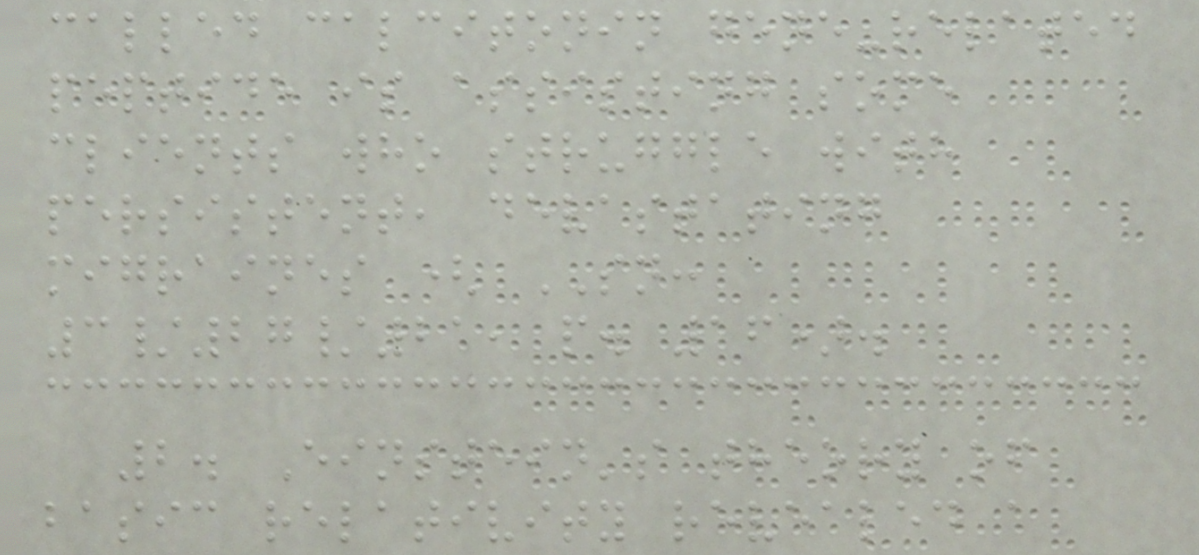called calcitonin gene-related
peptide is assisting some
clients who struggle with
persistent, devastating
migraines ( SN:
3/27/21, p. 16).
2. Einstein's theory of
basic relativity revealed a
